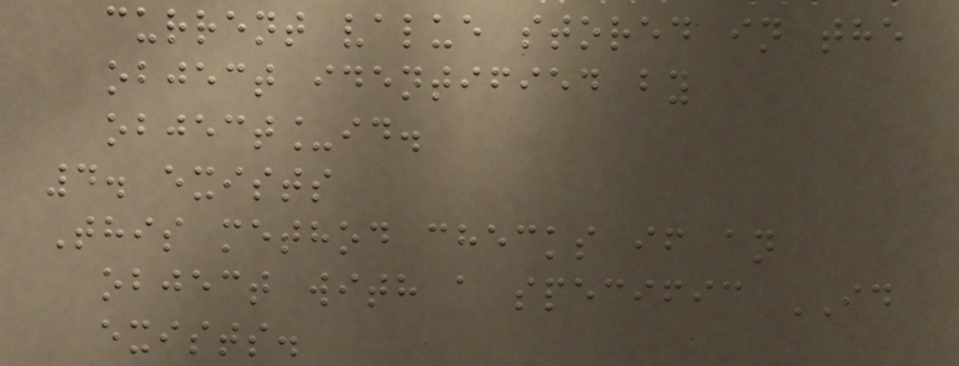current value stored in the
object identified by
object_id.
4. exists
This method checks if an
object with a specific ID
exists.
